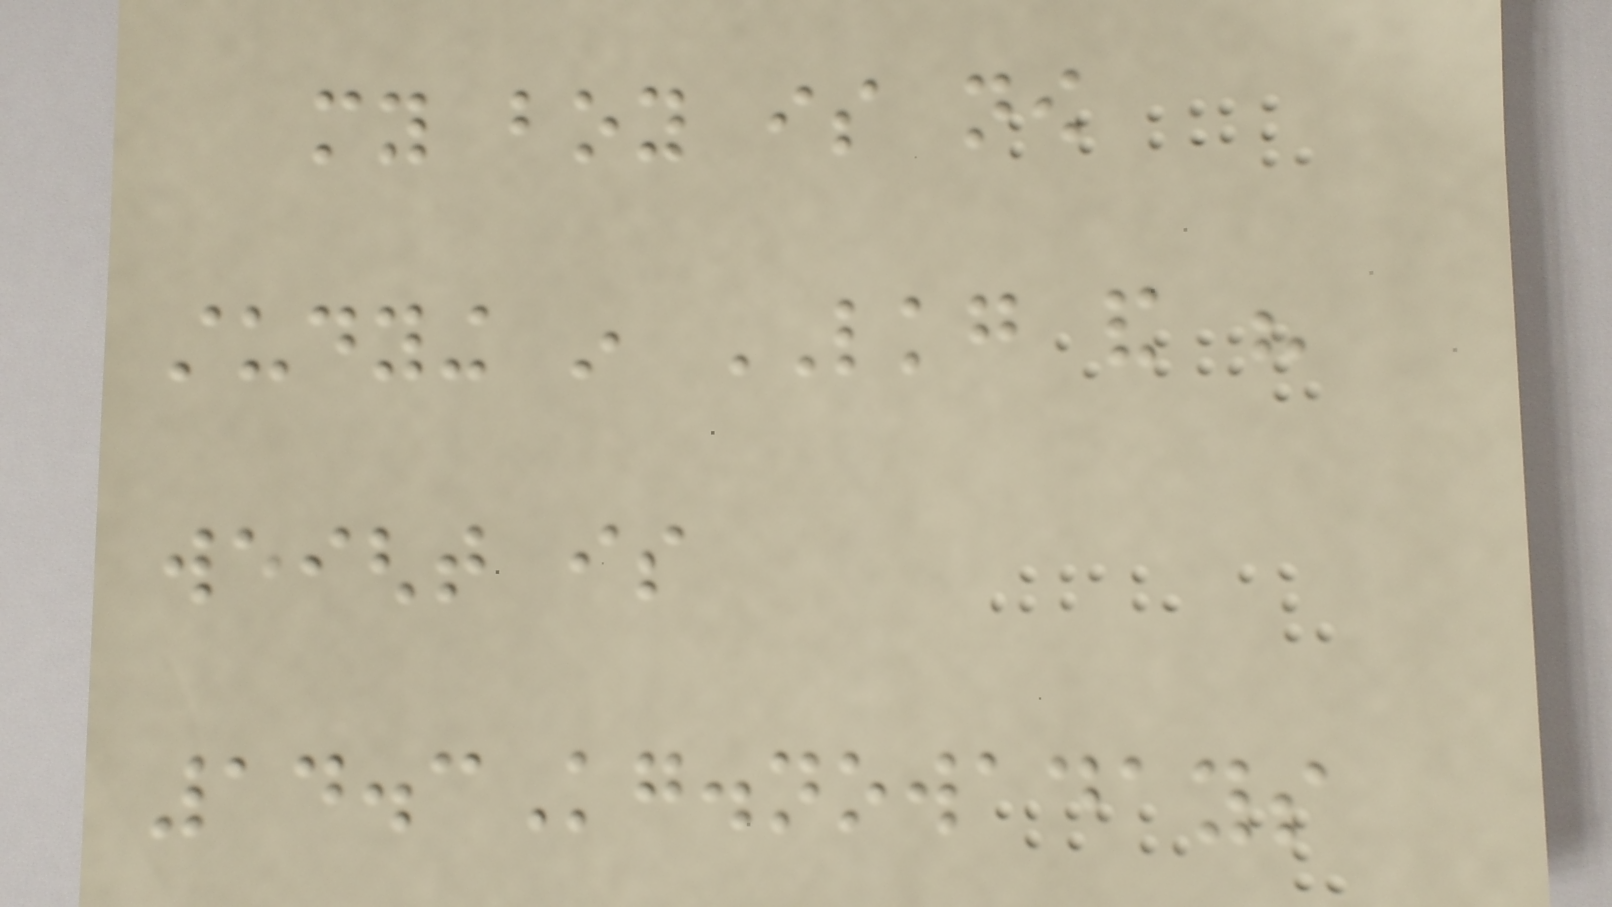my boy is now
studying in LKG and his
weight is
14.3Kg.nowadays
